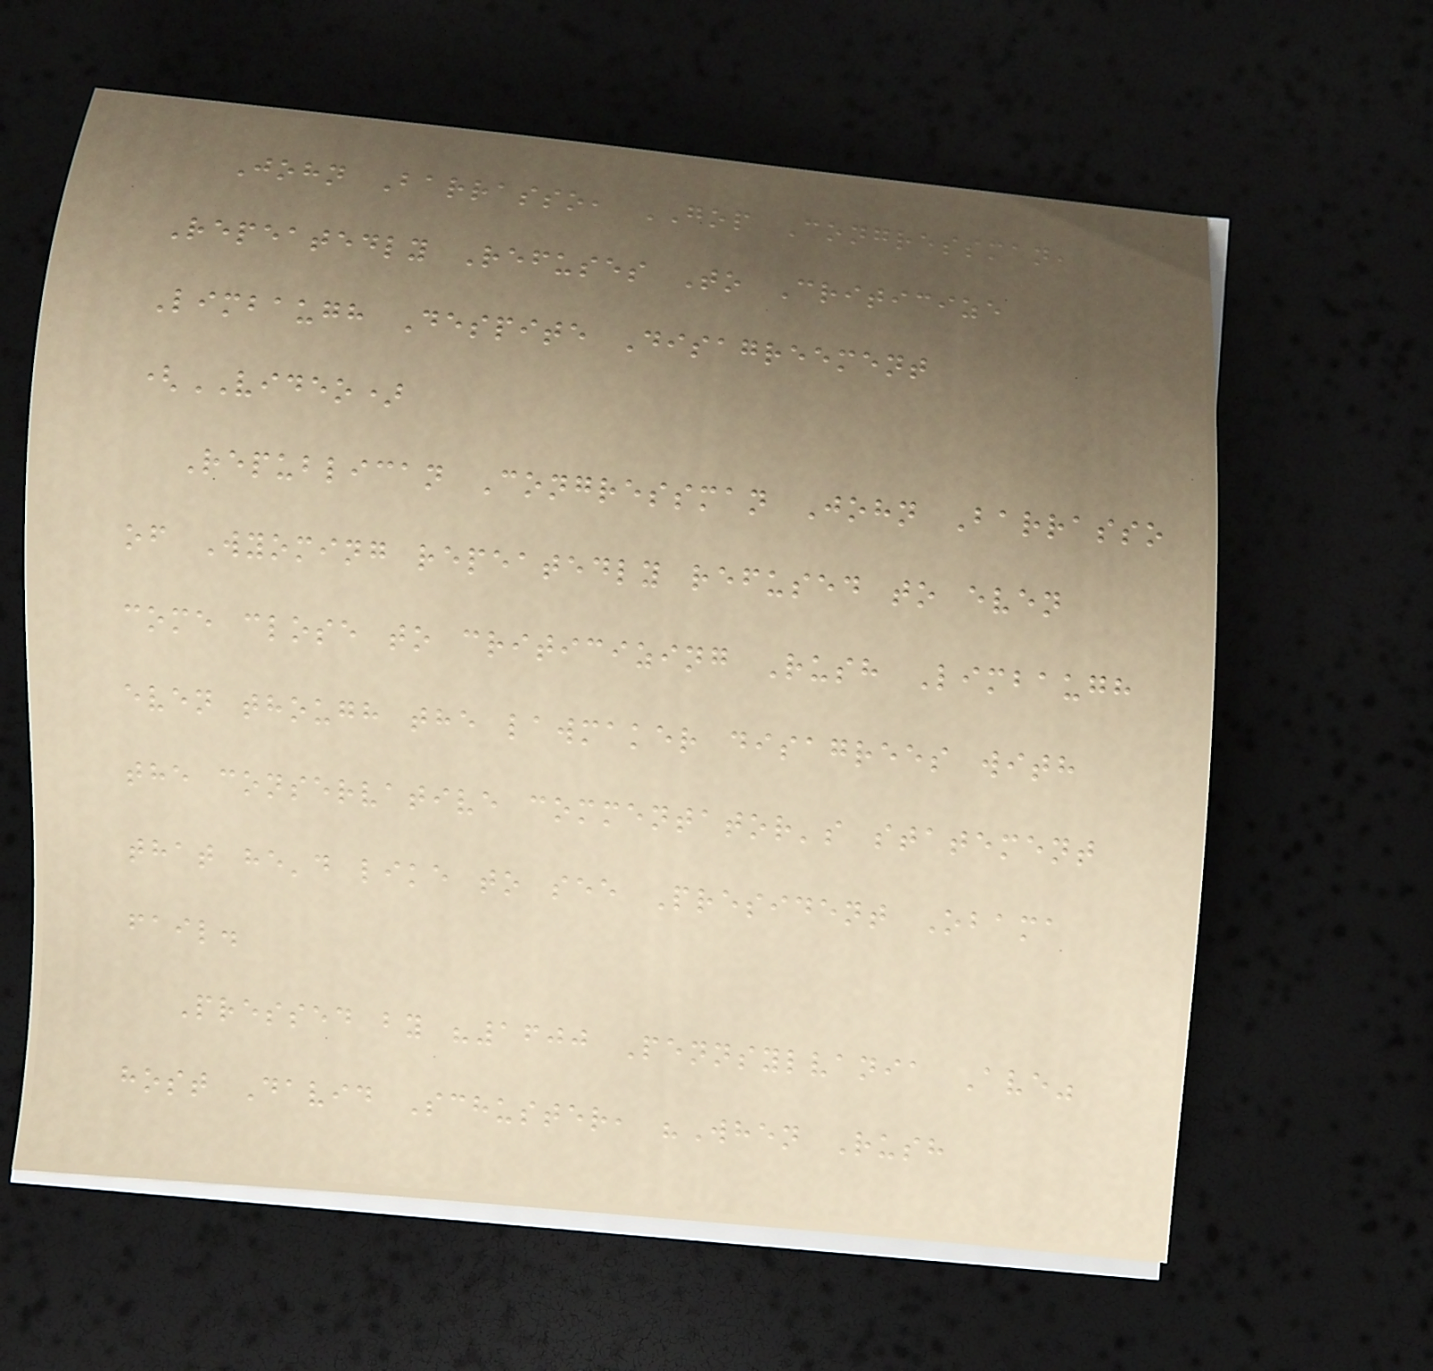John Barrasso, GOP Congressman,
Repeatedly Refuses To Criticize
Limbaugh Despite Disagreement
(VIDEO)
Republican Congressman John Barrasso
of Wyoming repeatedly refused to even
come close to criticizing Rush Limbaugh
even though the lawmaker disagrees with
the conservative commentator's statement
that he'd like to see President Obama
fail.
Pressed by "1600 Pennsylvania Ave"
host David Schuster, "When Rush
